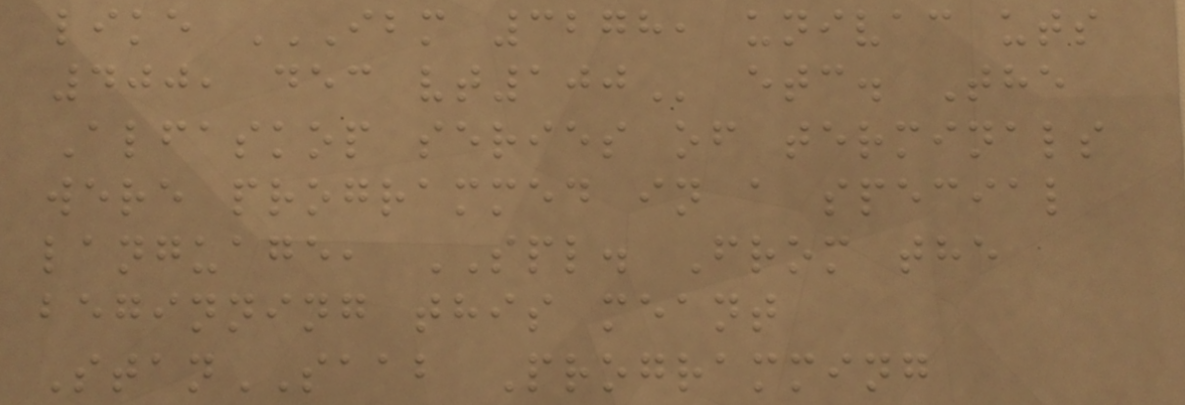like IBM 3278, UNIVAC UTS
400, DEC VT100 etc. The
Alfaskop series of terminals
were programmed in a special
language, SPL. From the
beginning this meant
StanSAAB Programming
